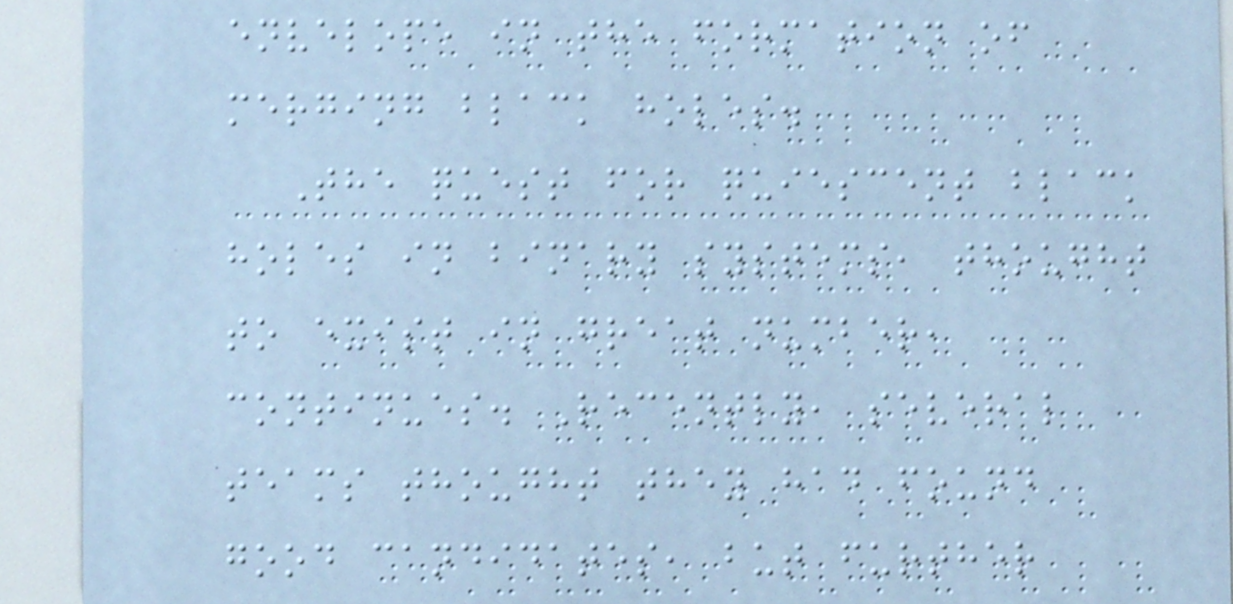envelope in the formation of
merging black holes.
The quest for quiescent black
holes in binary systems, thought
to exist in great number,
continues. Recently, several
teams thought they had found
good candidates, but further
